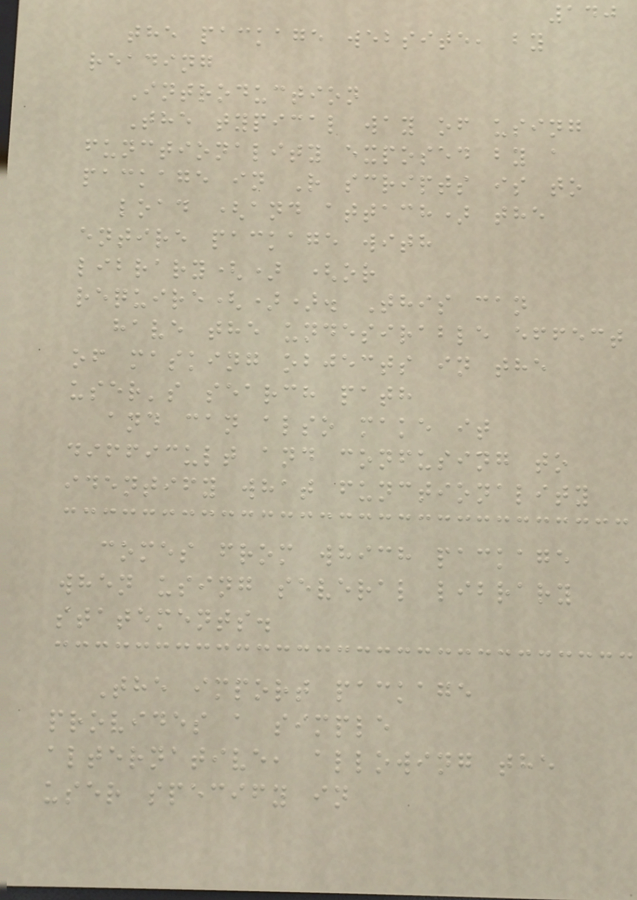140
the package website, by
reading
Introduction
The typical way of using
functionality exposed by a
package in R scripts is to
load (and attach) the
entire package with
library() (or
require()). This can
have the undesirable effect
of masking objects in the
user's search path
and can also make it
difficult and confusing to
identify what functionality
comes from which package
when using several library
statements.
The import package
provides a simple
alternative, allowing the
user specify in
